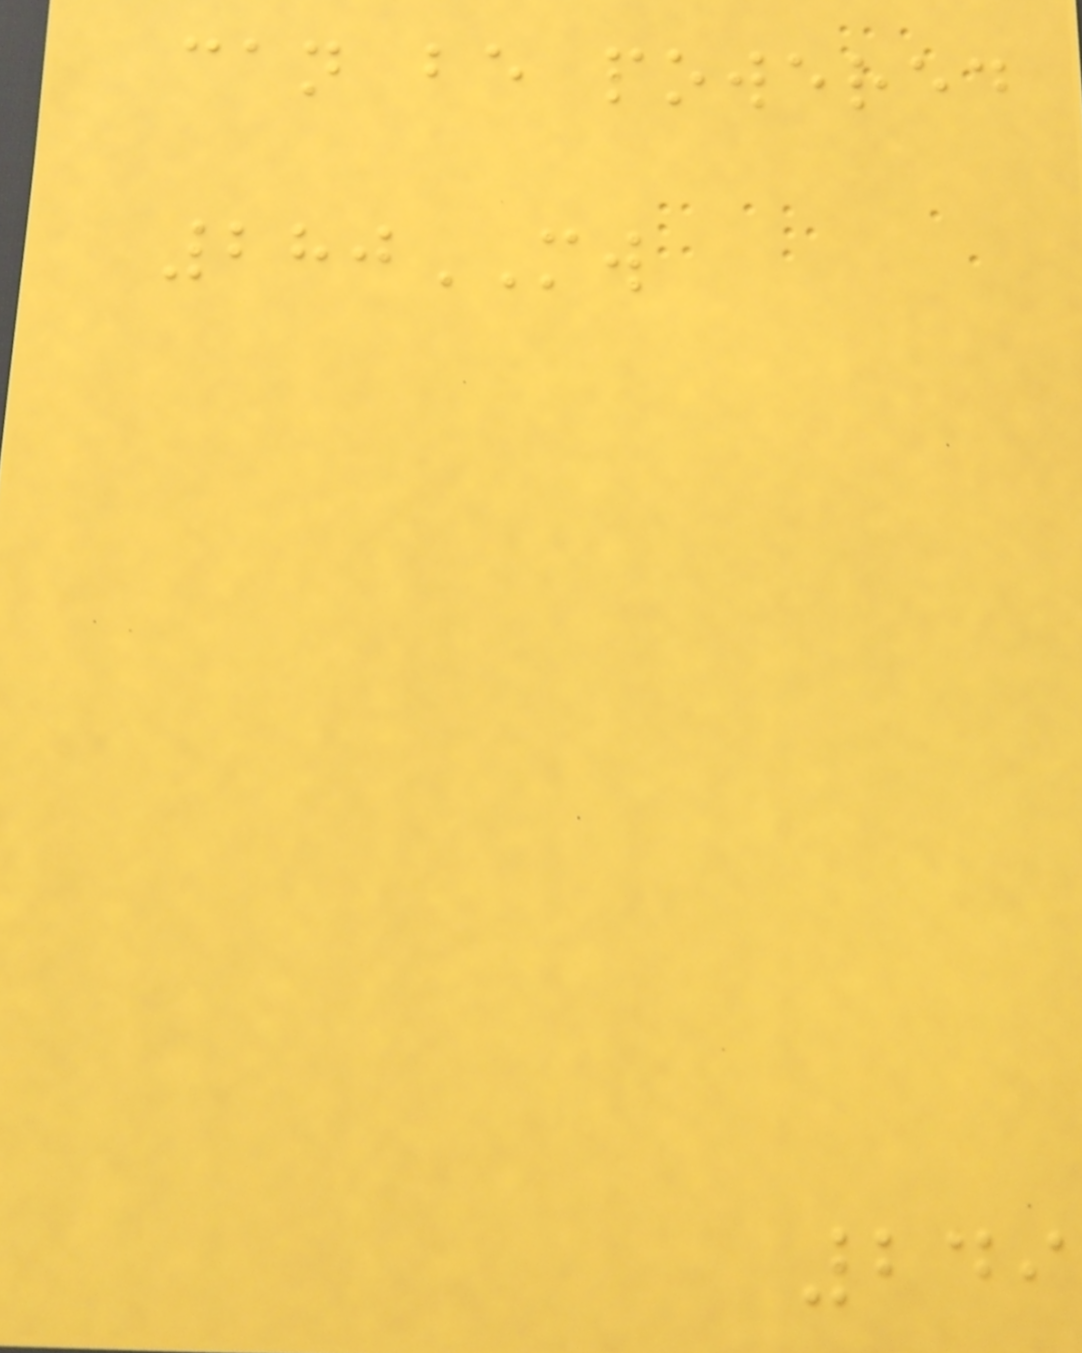can be powered
280MW
249
